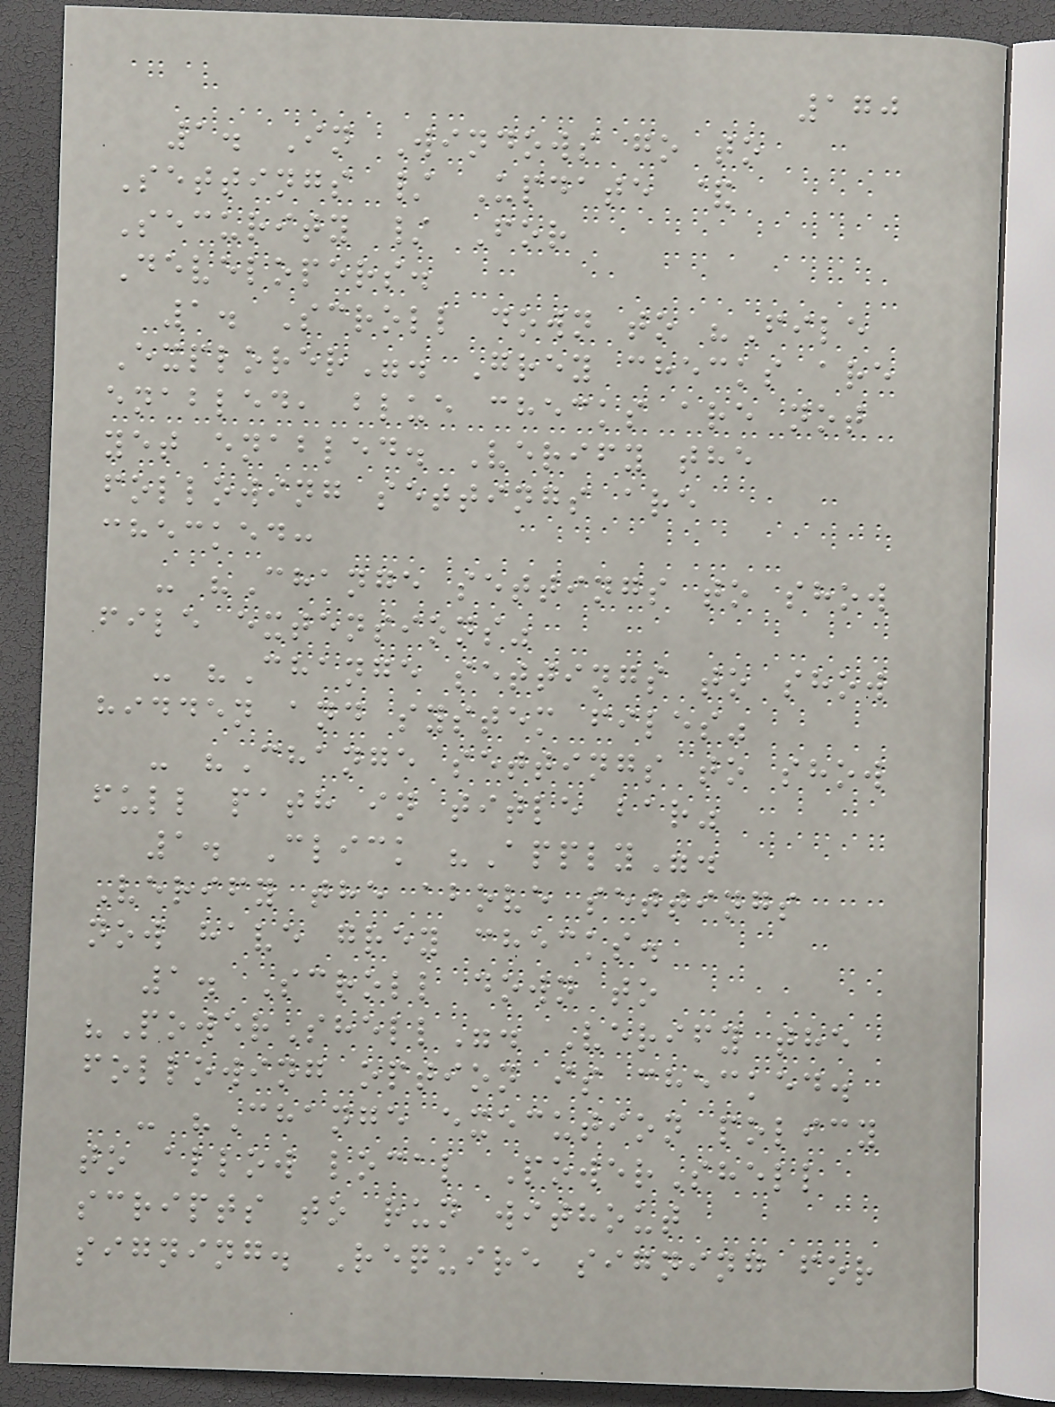170
1. In Windows go to
Settings / Update &
Security / For
Developers.
1. Scroll down to "File
Explorer". Grey checks are
enabled, blue checks are not
yet enabled. Verify the
following settings are
checked:
- "Change settings to show
file extensions"
- "Change settings to show
hidden and system files"
- "Change settings to show
full path in title bar"
1. Click "Apply".
Verify the above settings
now have grey checks.
1. Scroll down to
"PowerShell". Verify the
following option is checked.
- "Change execution policy
to allow local PowerShell
scripts to run without
signing. Require signing for
